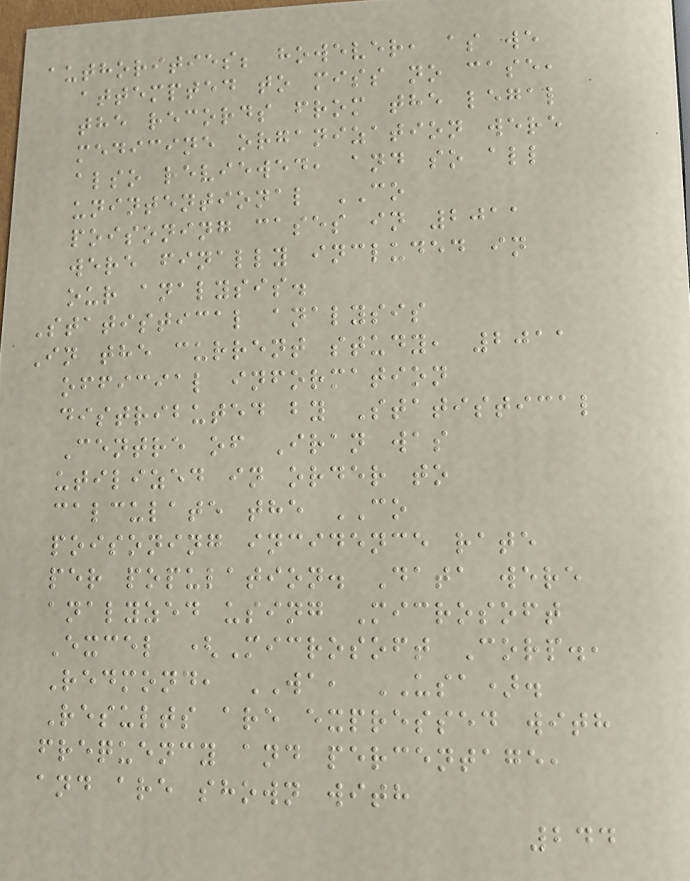authorities; however, as we
attempted to miss no case,
the records from the legal
medicine organization were
also reviewed, and so all
unintentional CO
poisoning cases in 2011
were finally included in
our analysis.
Statistical analysis
In the current study, 2011
official information
distributed by Statistical
Centre of Iran was
utilized in order to
calculate the CO
poisoning incidence rate
per population. Data were
analyzed using Microsoft
Excel (Microsoft Corp.,
Redmond, WA, USA).
Results are expressed with
frequency and percentage,
and are shown with
244
